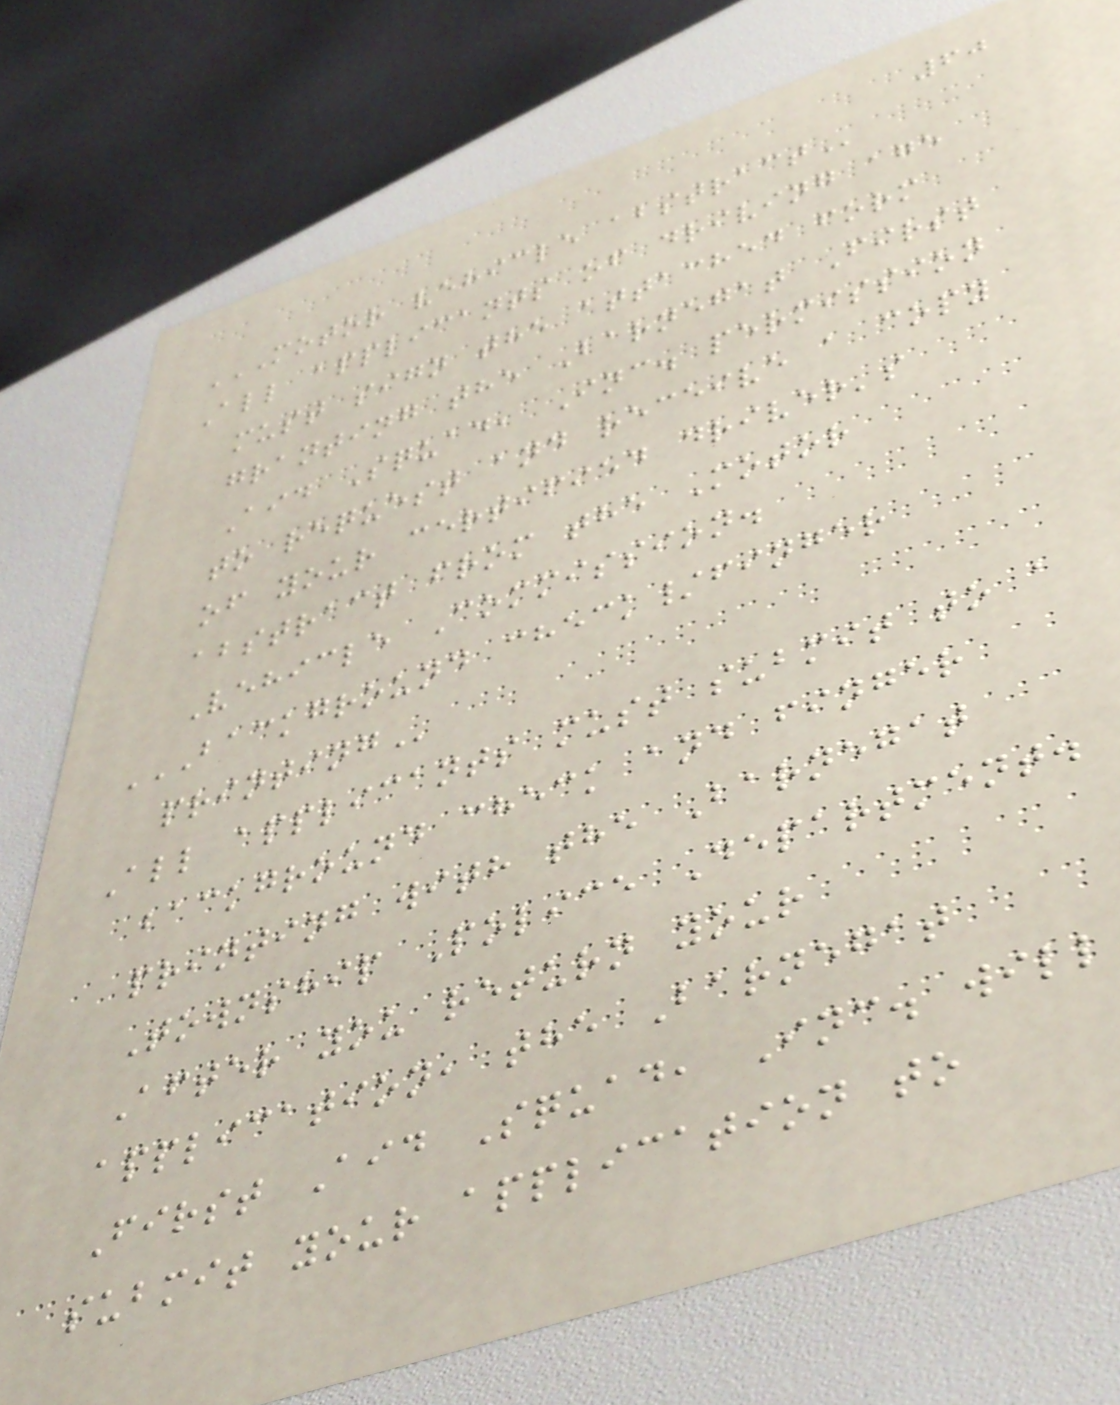60
MOTOR VEHICLE ABSTRACT
All applicants of driving age
must sign the attached form
granting the Barnegat First
Aid Squad, Inc. permission
to request and receive a copy
of your certified driver's
abstract from the Motor
Vehicle Commission.
BACKGROUND CHECK/FINGER
PRINTING
All applicants must submit to a
background check and finger
printing with the Barnegat
Township Police Department.
After you return your
application, the Barnegat
First Aid Squad, Inc. will
submit your application to
